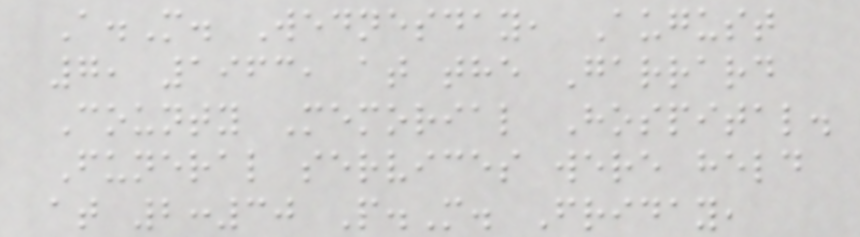A.M. Wednesday, August
7, 1963, at the Garrard
County Memorial Hospital.
Funeral services were held
at 2:30 P.M. Friday,
